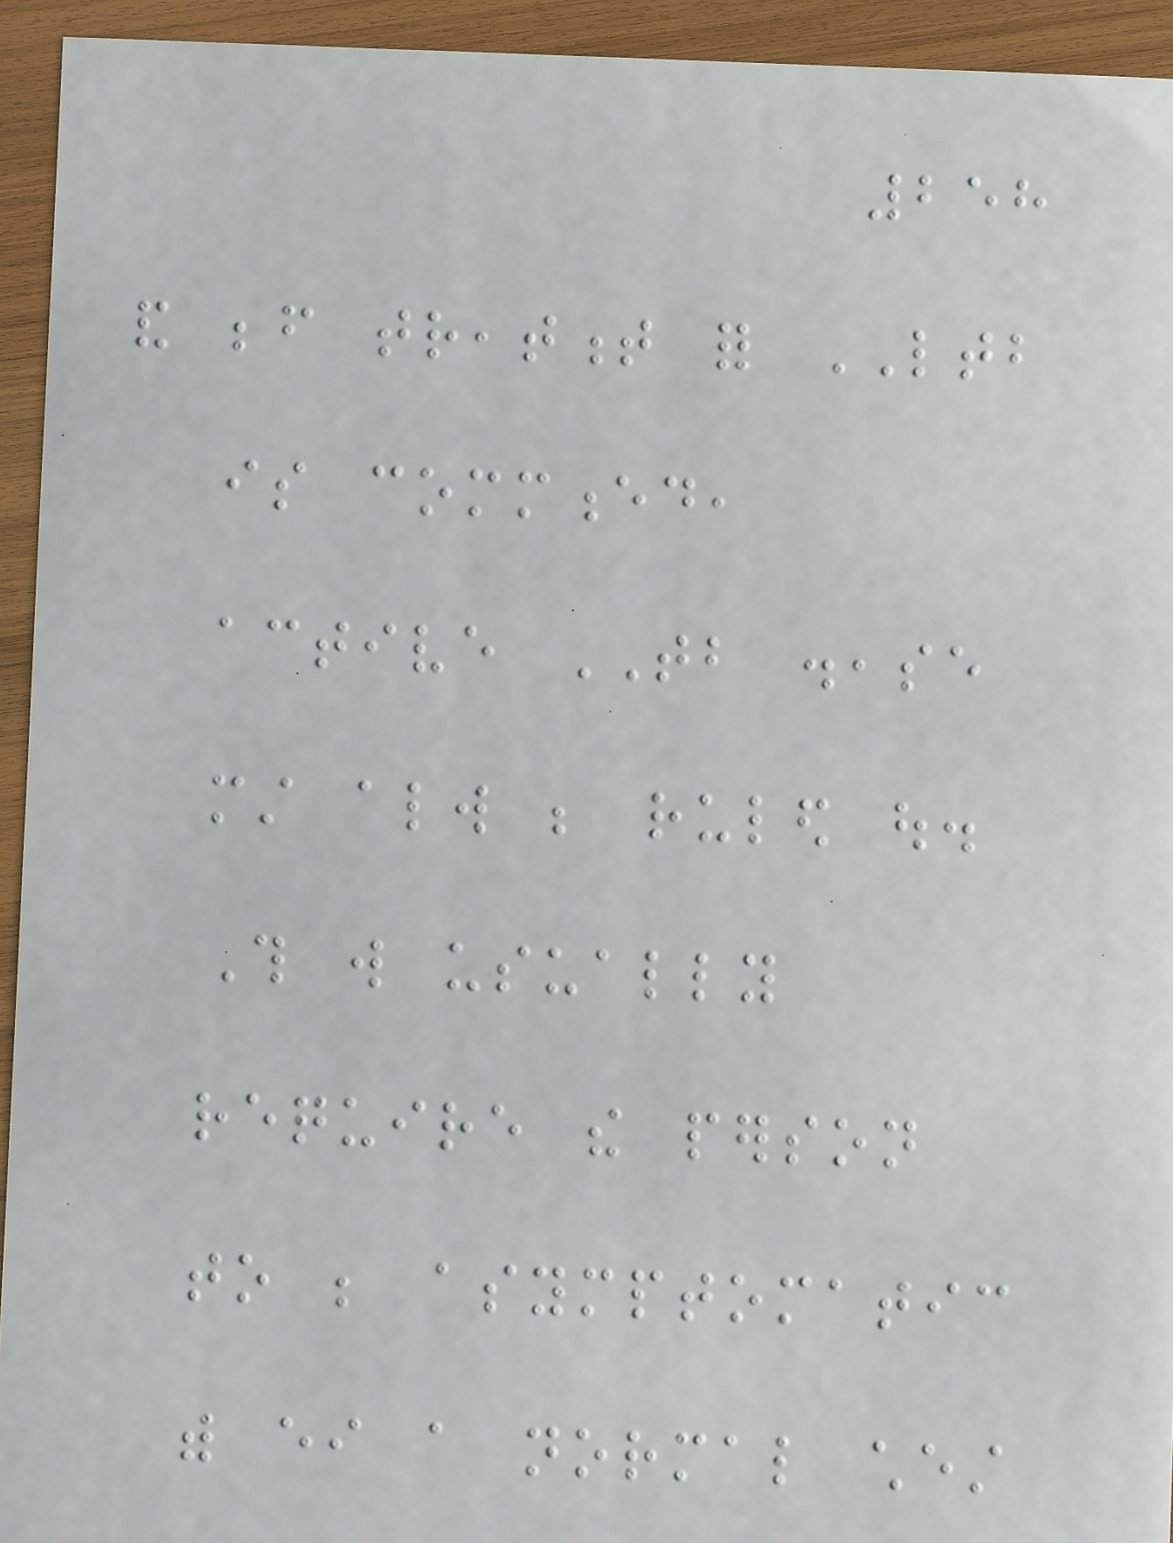258
and before treatment for LTB
is commenced,
active TB disease
must always be ruled out.
This will usually
require the person
to be asymptomatic
with either a normal chest
